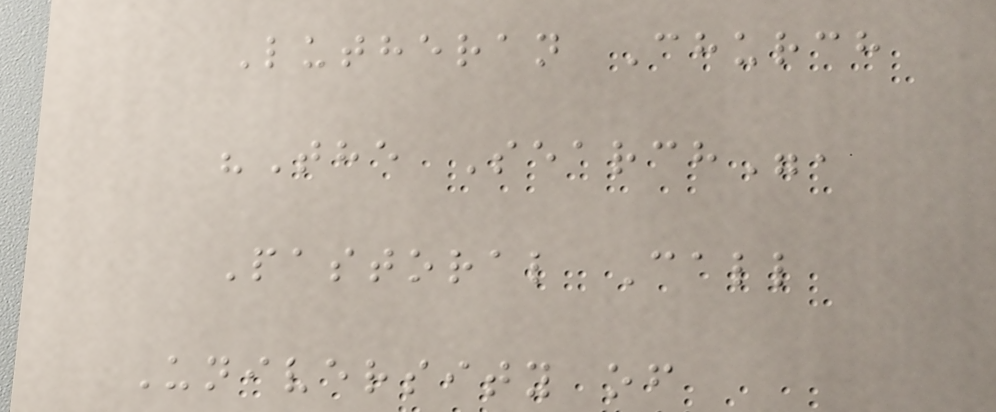Lutheran Church
"The Search",
Pastoral Call
University of
